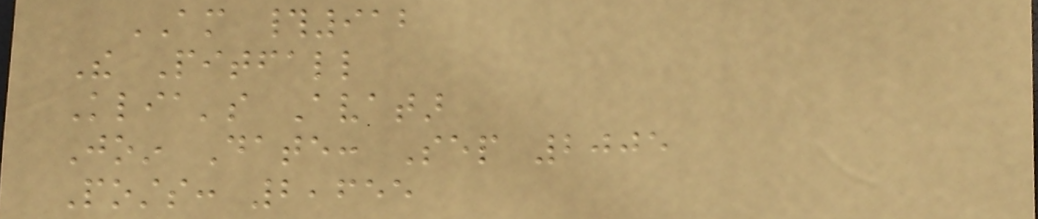AM #912
The Pitfall
Klia's Avatar
Join Date: Sep 2005
Posts: 2,655
